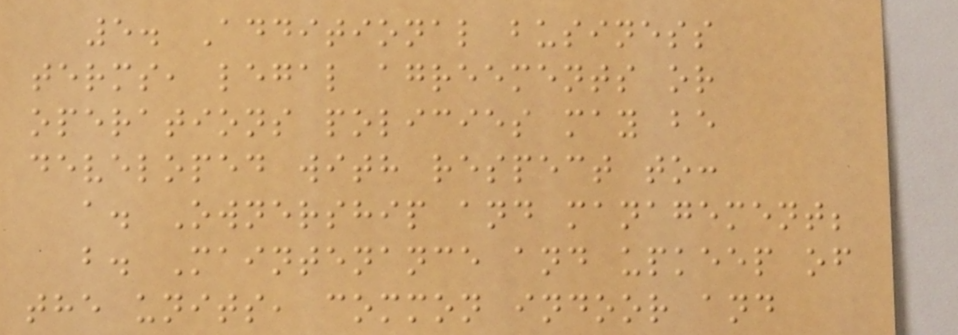5. Additional business
terms, legal agreements or
operations policies may be
developed with respect to:
a. Ownership and management;
b. Maintenance and upkeep of
the units, common indoor and
